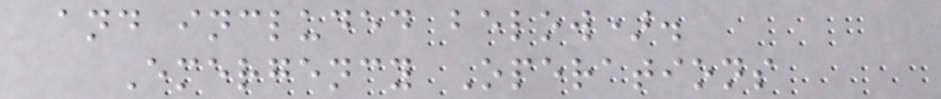and included below).
Emergency Operations
